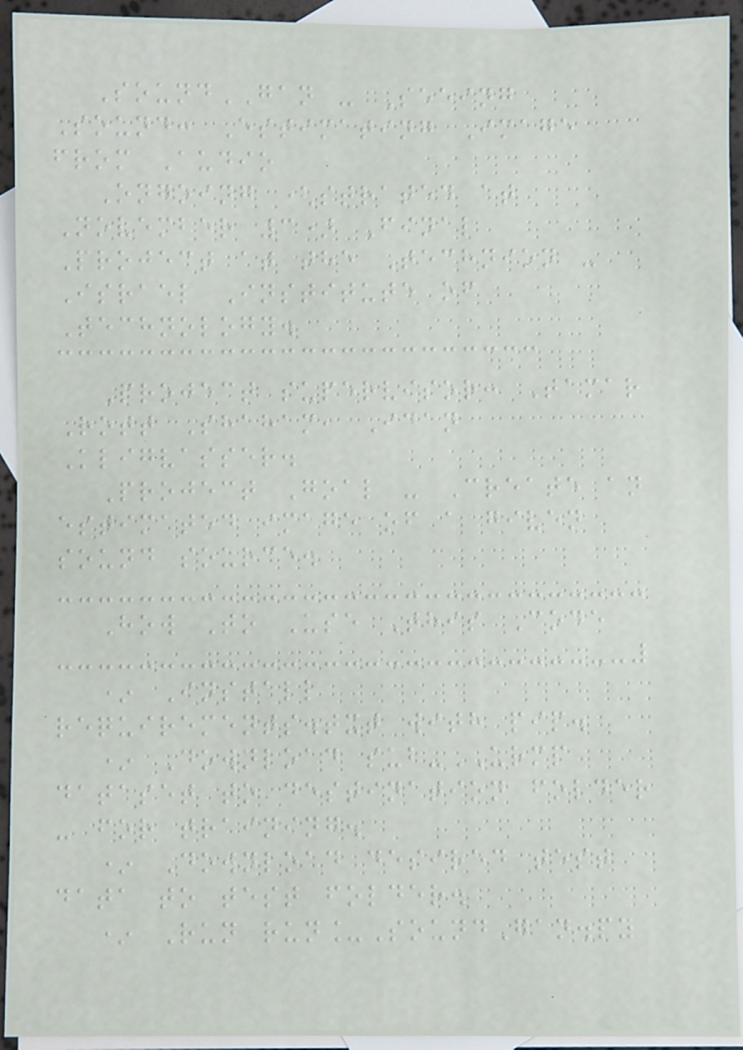SoundGAN - Seeing
Sound: Estimating Image
from Audio
Ongoing (strated at
November 3) Final
Project at the Technion -
Israel Institute of
Technology.
Project supervisor: Tamar
Rott Shaham, Idan
Kligvasser.
Project Goal - Create an
estimated image of a given
sound source.
How To Use This Code
* Install
requirements.txt with pip.
* Download sub-URMP
dataset to destination folder
- for training.
* Download desired test
data to test folder.
* Run run_SoundGan.py
